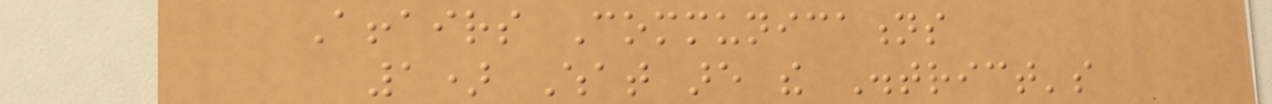Affairs Communications
1) What are the District's
